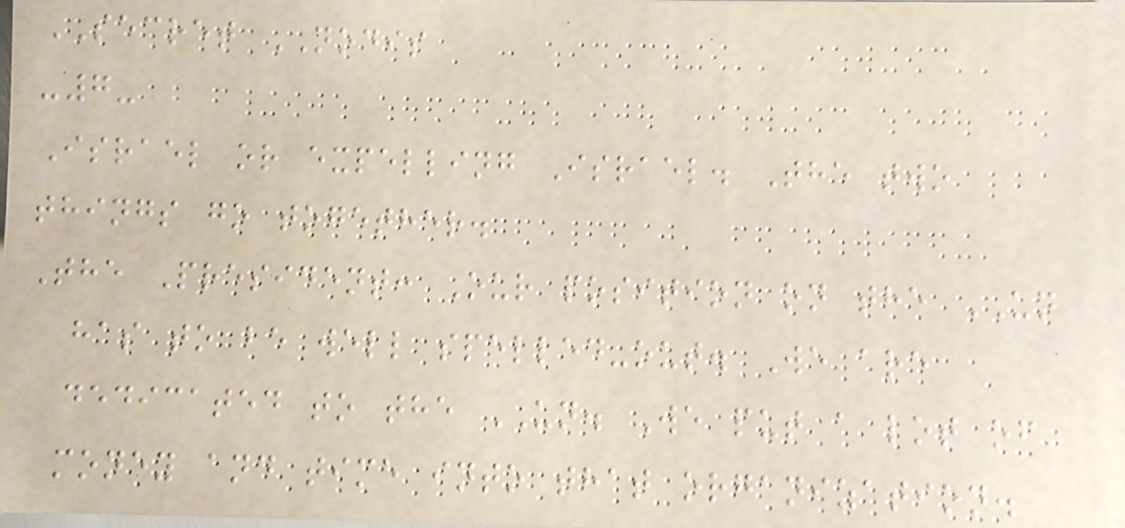SECRET NODIS
-7-
Israel or expelling Israel. The two
things go together.
The President: Our position on the UN
has to be well spelled-out. We are
dedicated to the UN. We put a lot of
money and time into that organization.
